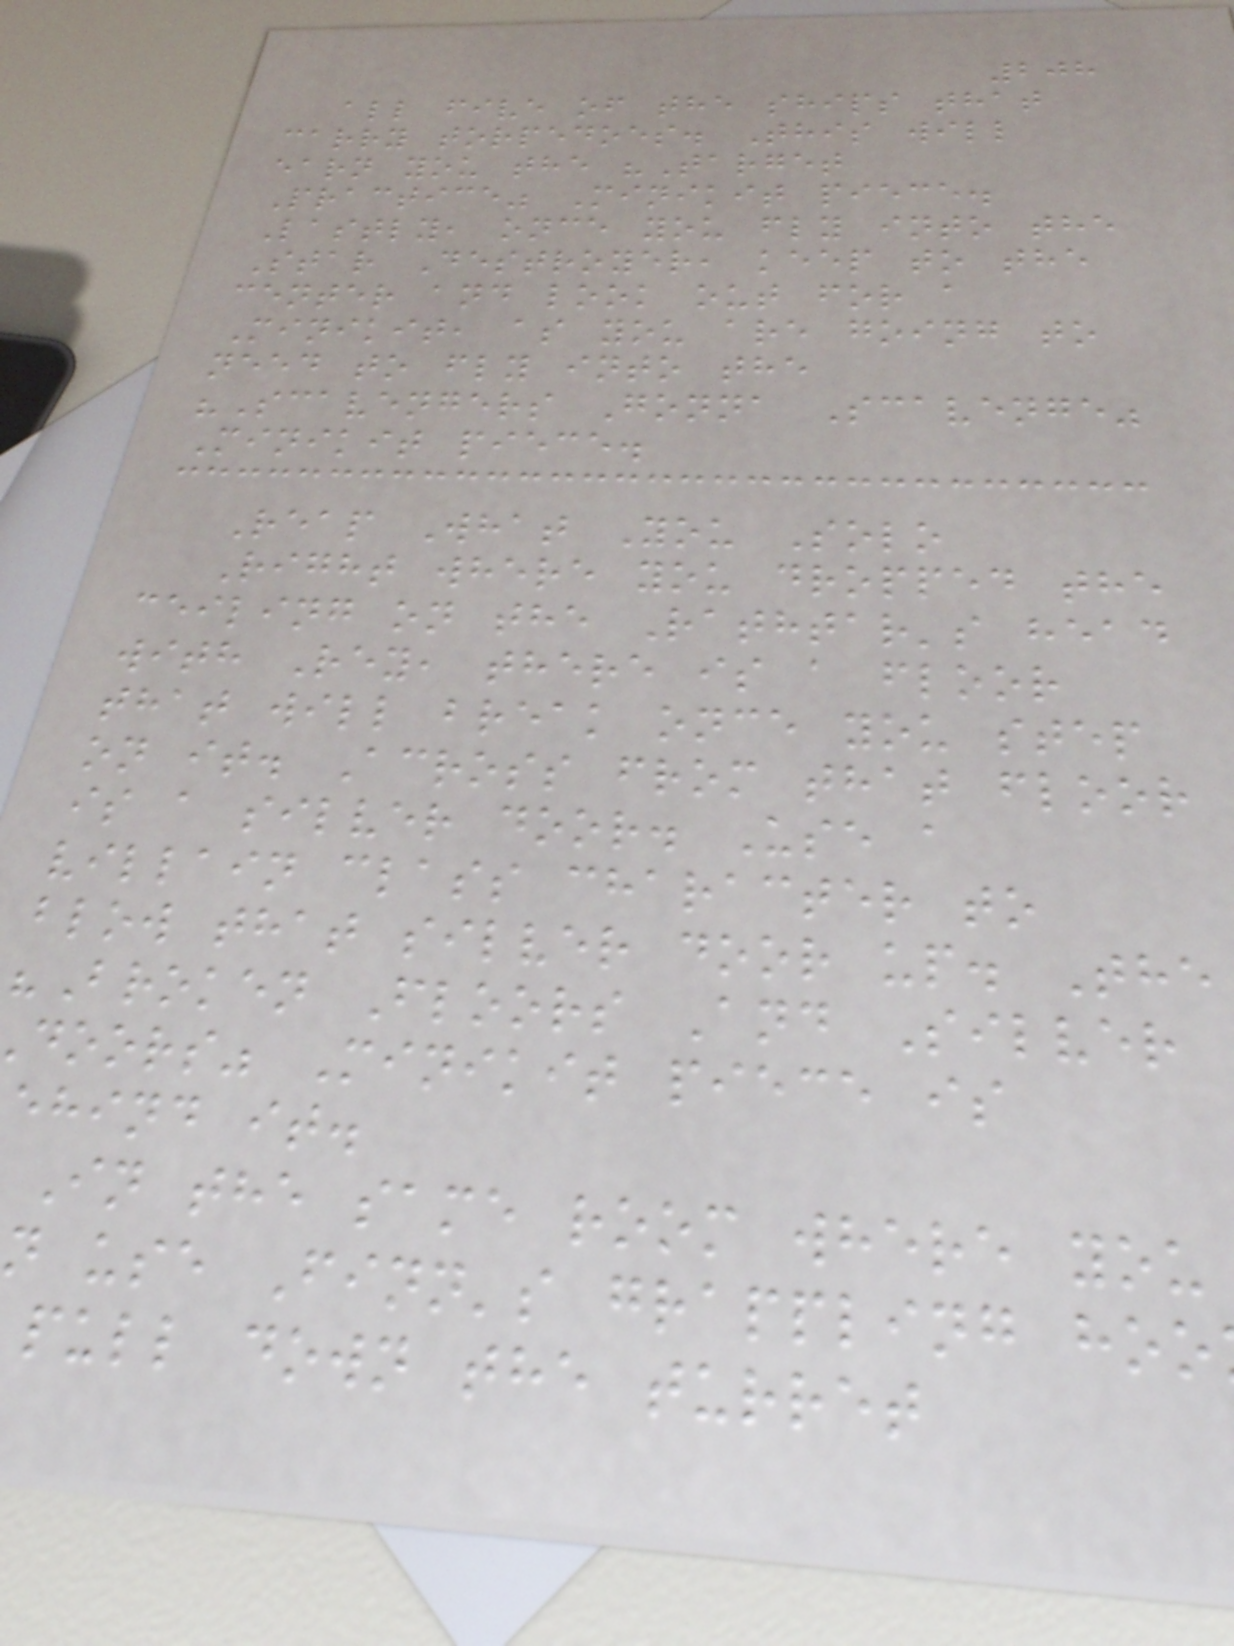208
all five of the ships that
carry torpedoes. This will
earn you the "Target
Practice" Minikit piece.
Lastly, once you fly into the
Star Destroyer, keep to the
center and look out for a
Minikit, as you are going to
need to fly into the
"Scavengers Gonna Scavenge"
Minikit piece.
Reap What You Solo
Right where you dropped the
ceiling on the Rathtar's head
with Rey, there is a floor
that will break once you step
on it. Across from that floor
is a silver door. Use a
villain class character to
blow that silver door up. The
"Broken Floors And Silver
doors" Minikit piece is
ehind it.
In the same room where you
n use Finn's grappling hoo
pull down the turret
